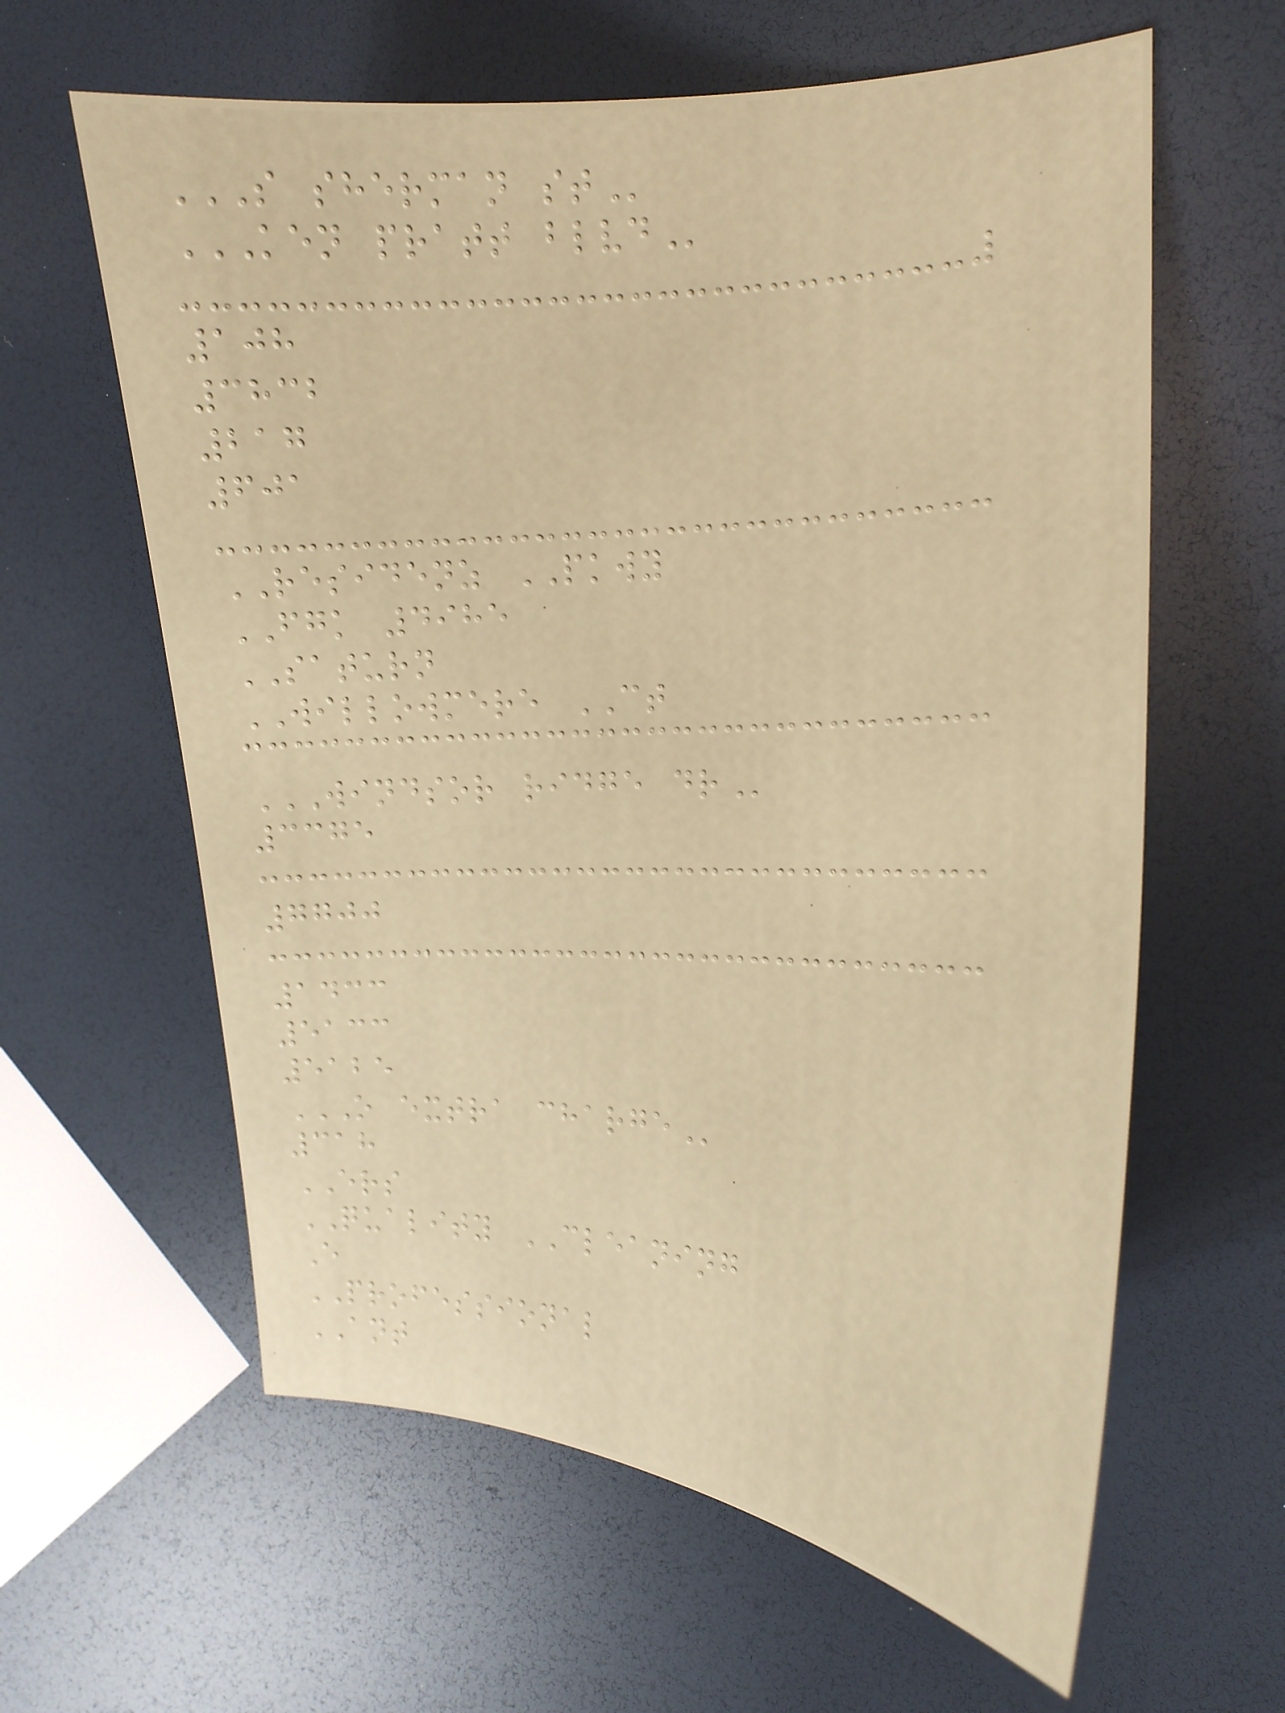S SHERMAN ST
KEN PRATT BLVD
108
3832
217
601
RESIDENZ PKWY
FGK 4985
SATURN
WILLOWMERE CT
WINDSOR RIDGE DR
3375
7700
1433
5133
5125
O EXTRA CHARGE
318
ERS
QUALITY CLEANING
E
PROFESSIONAL
ANT
